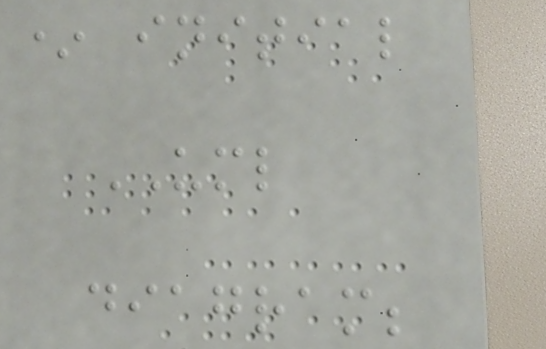* initial
UML
diagram;
